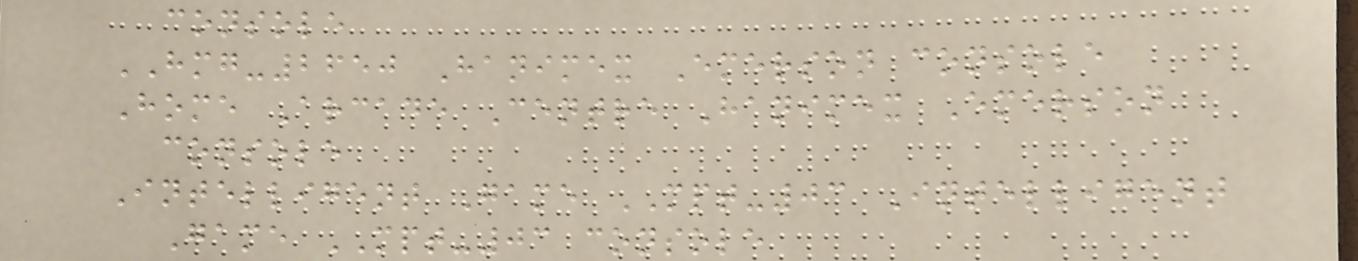console
HMG-2650 Hanimex Emerson console
Home Arcade Centre Hanimex Emerson
console
Intelligent Game MPT-03 Intelligent
Game MPT-03 console
